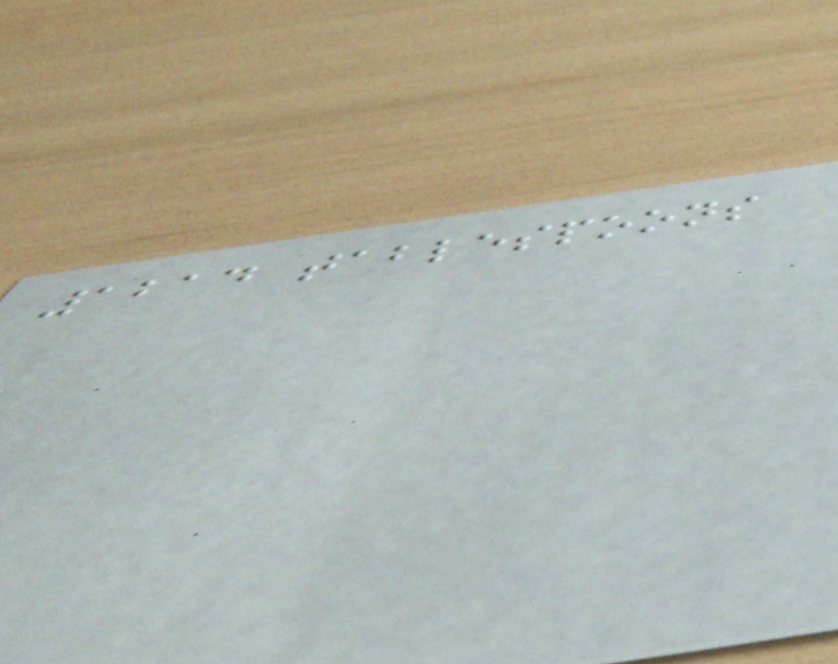1214 tablespoons
